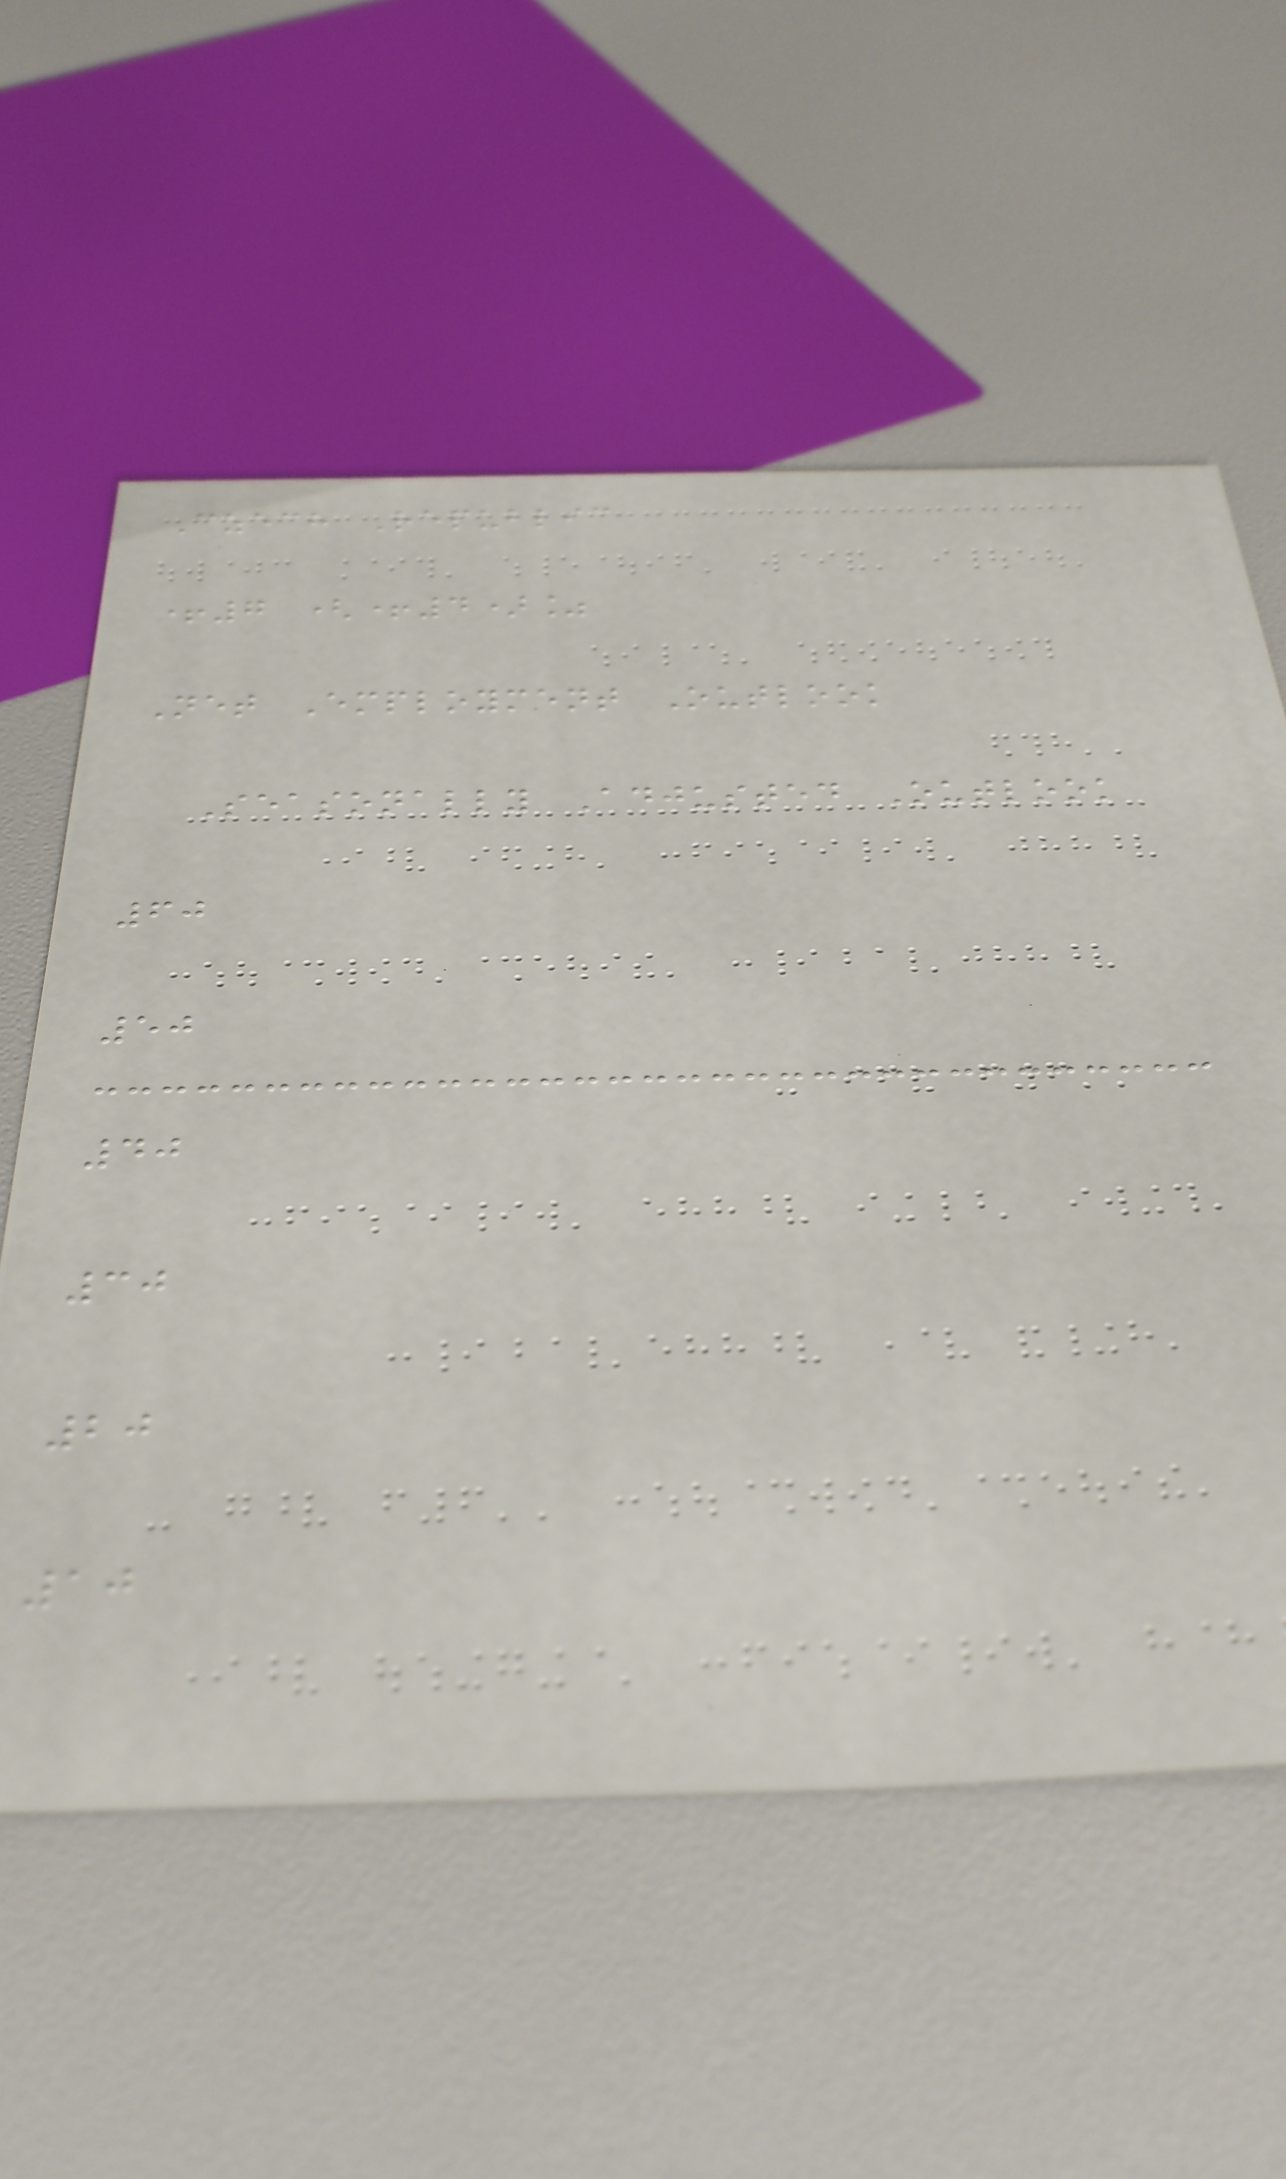Czech Republic
+7 (+4)%
Net Employment Outlook
Seasonally Adjusted Outlook
60
50
40
30
20
10
